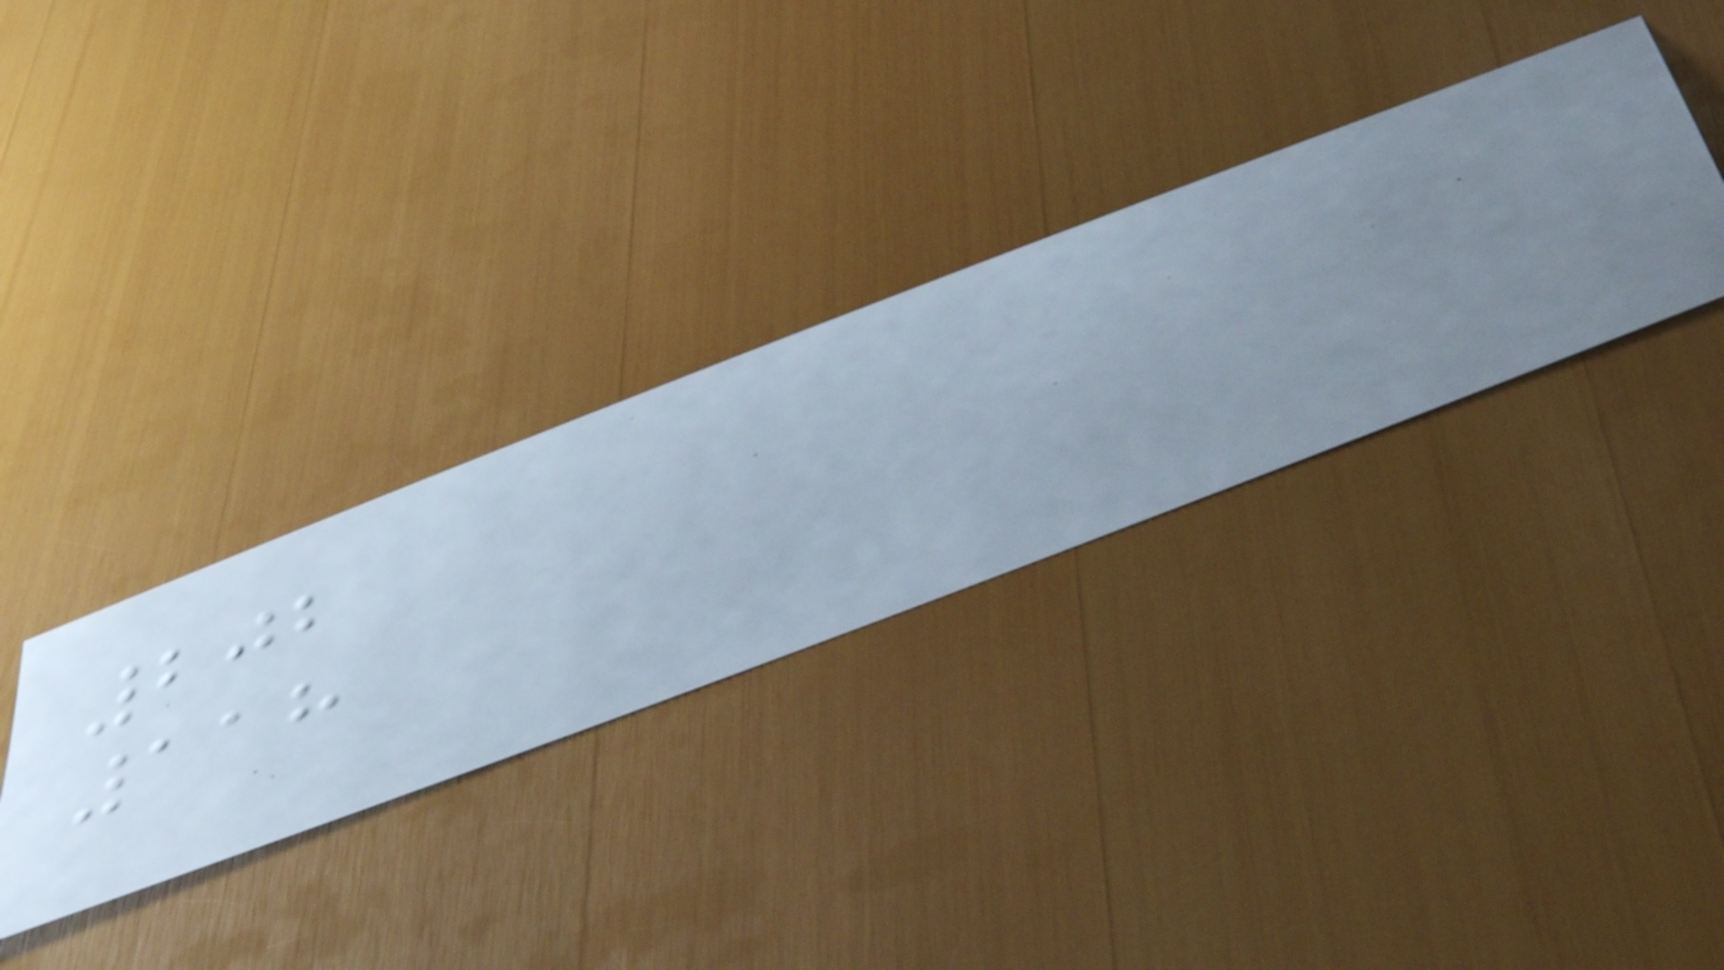202
118
